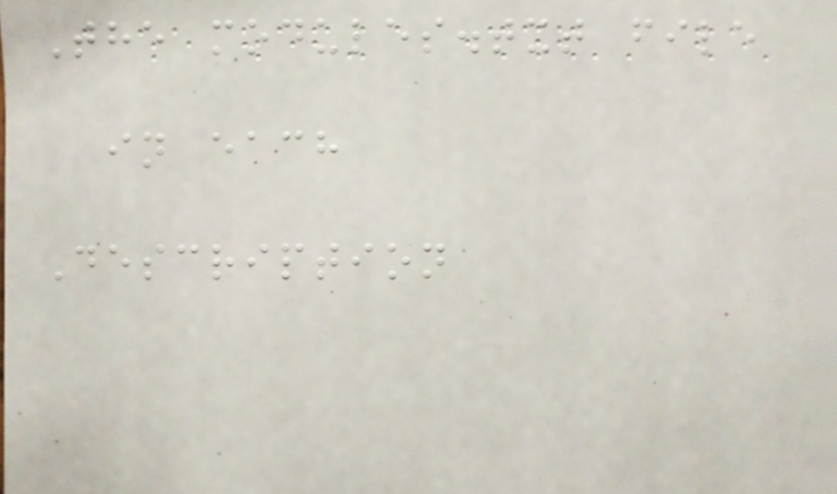The modules.txt file
in each
Description
